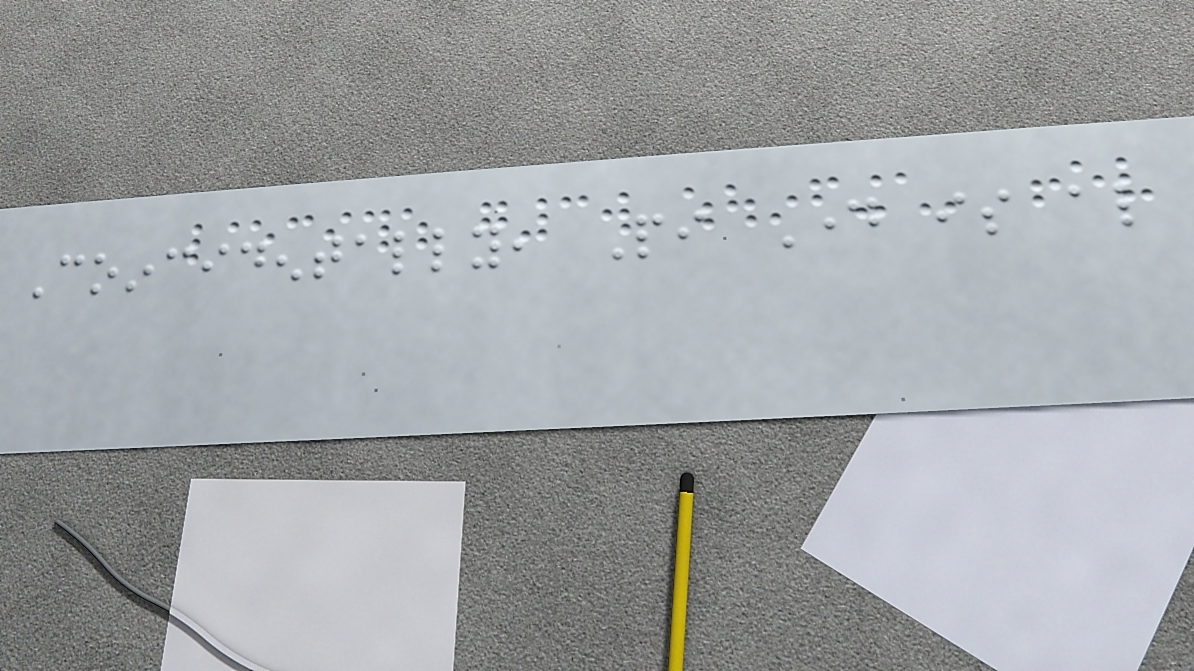Coincidentally, Pi Day is also
